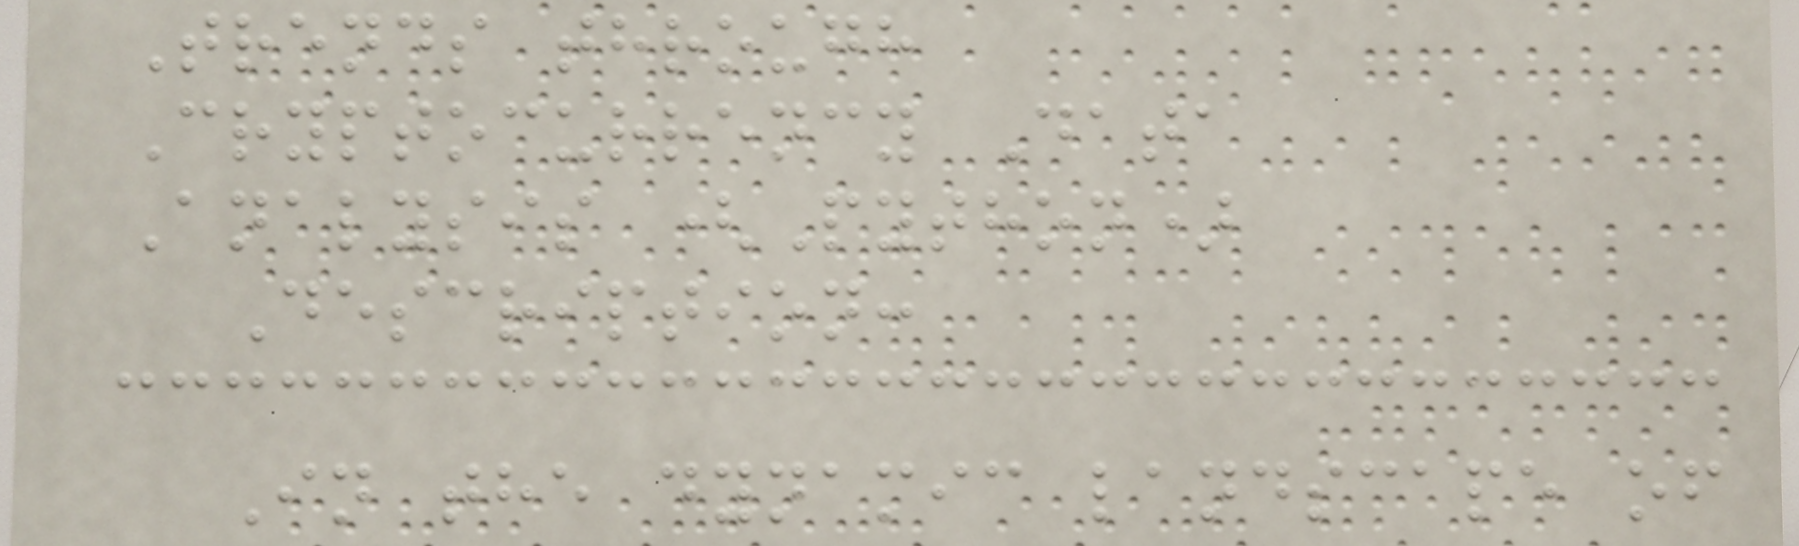Trends through
Cryptocurrency Data
Analysis (Python)
Description:
In the dynamic landscape of
